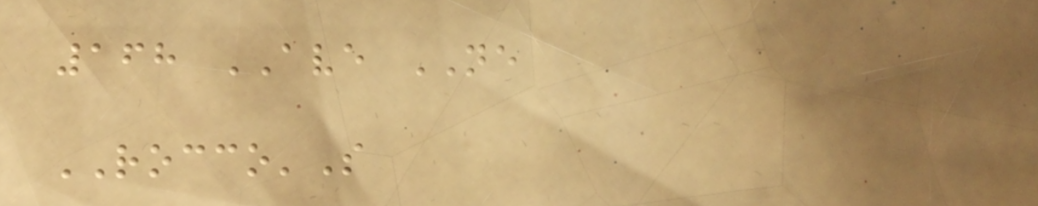168 AVE NE
ROCCO'S
